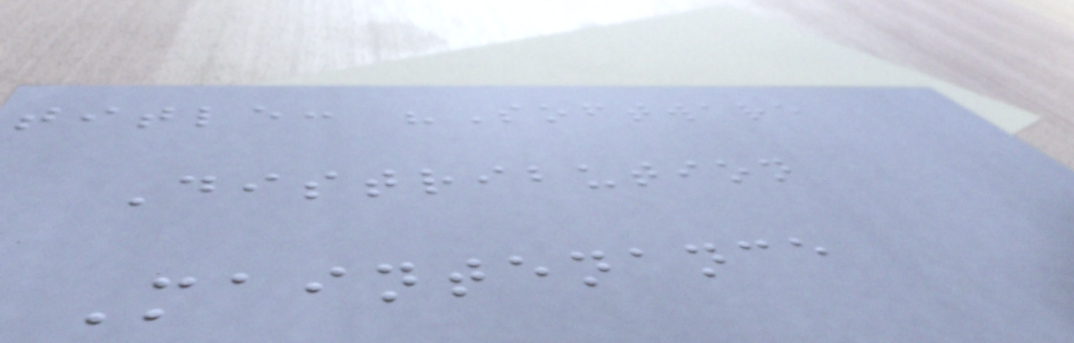title: "Software
Distribution
Maintenance
